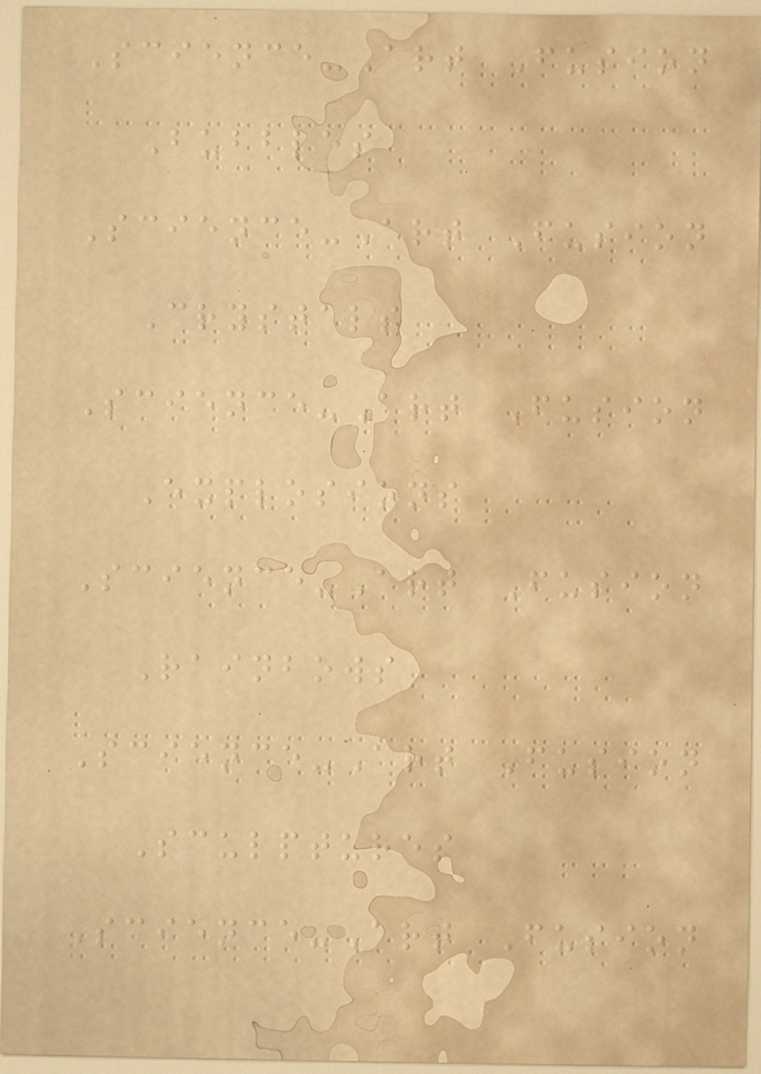Science-Art Fusion
Bubbles
Science-Art Fusion
Crystals
Science-Art Fusion
Explosions
Science-Art Fusion
Rainbows
Science-Art Fusion
Sculptures
Science-Art Fusion
